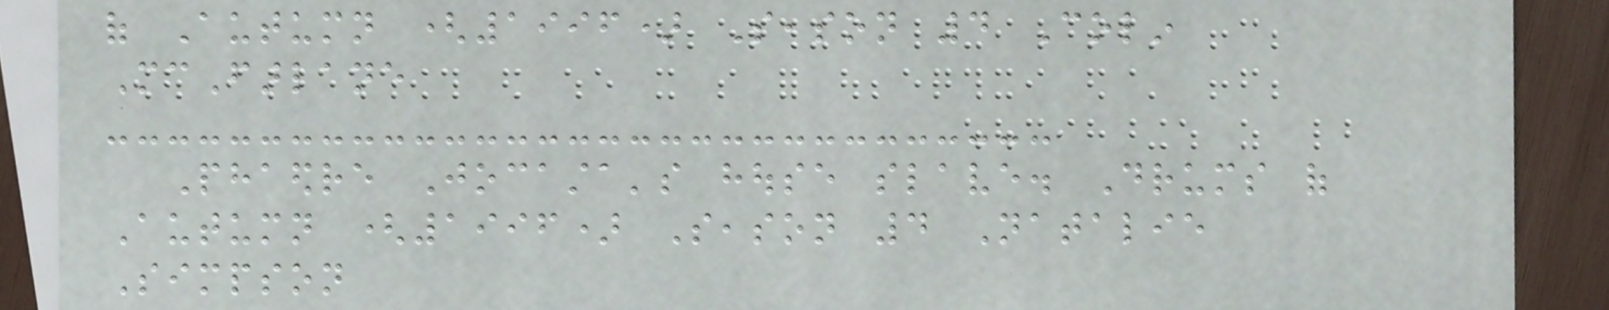of Autumn (1996) Season 4 Colin
McFarlane
Phaedre Jocasta's house slave. Drums of
Autumn (1996) Season 4 Natalie
Simpson
